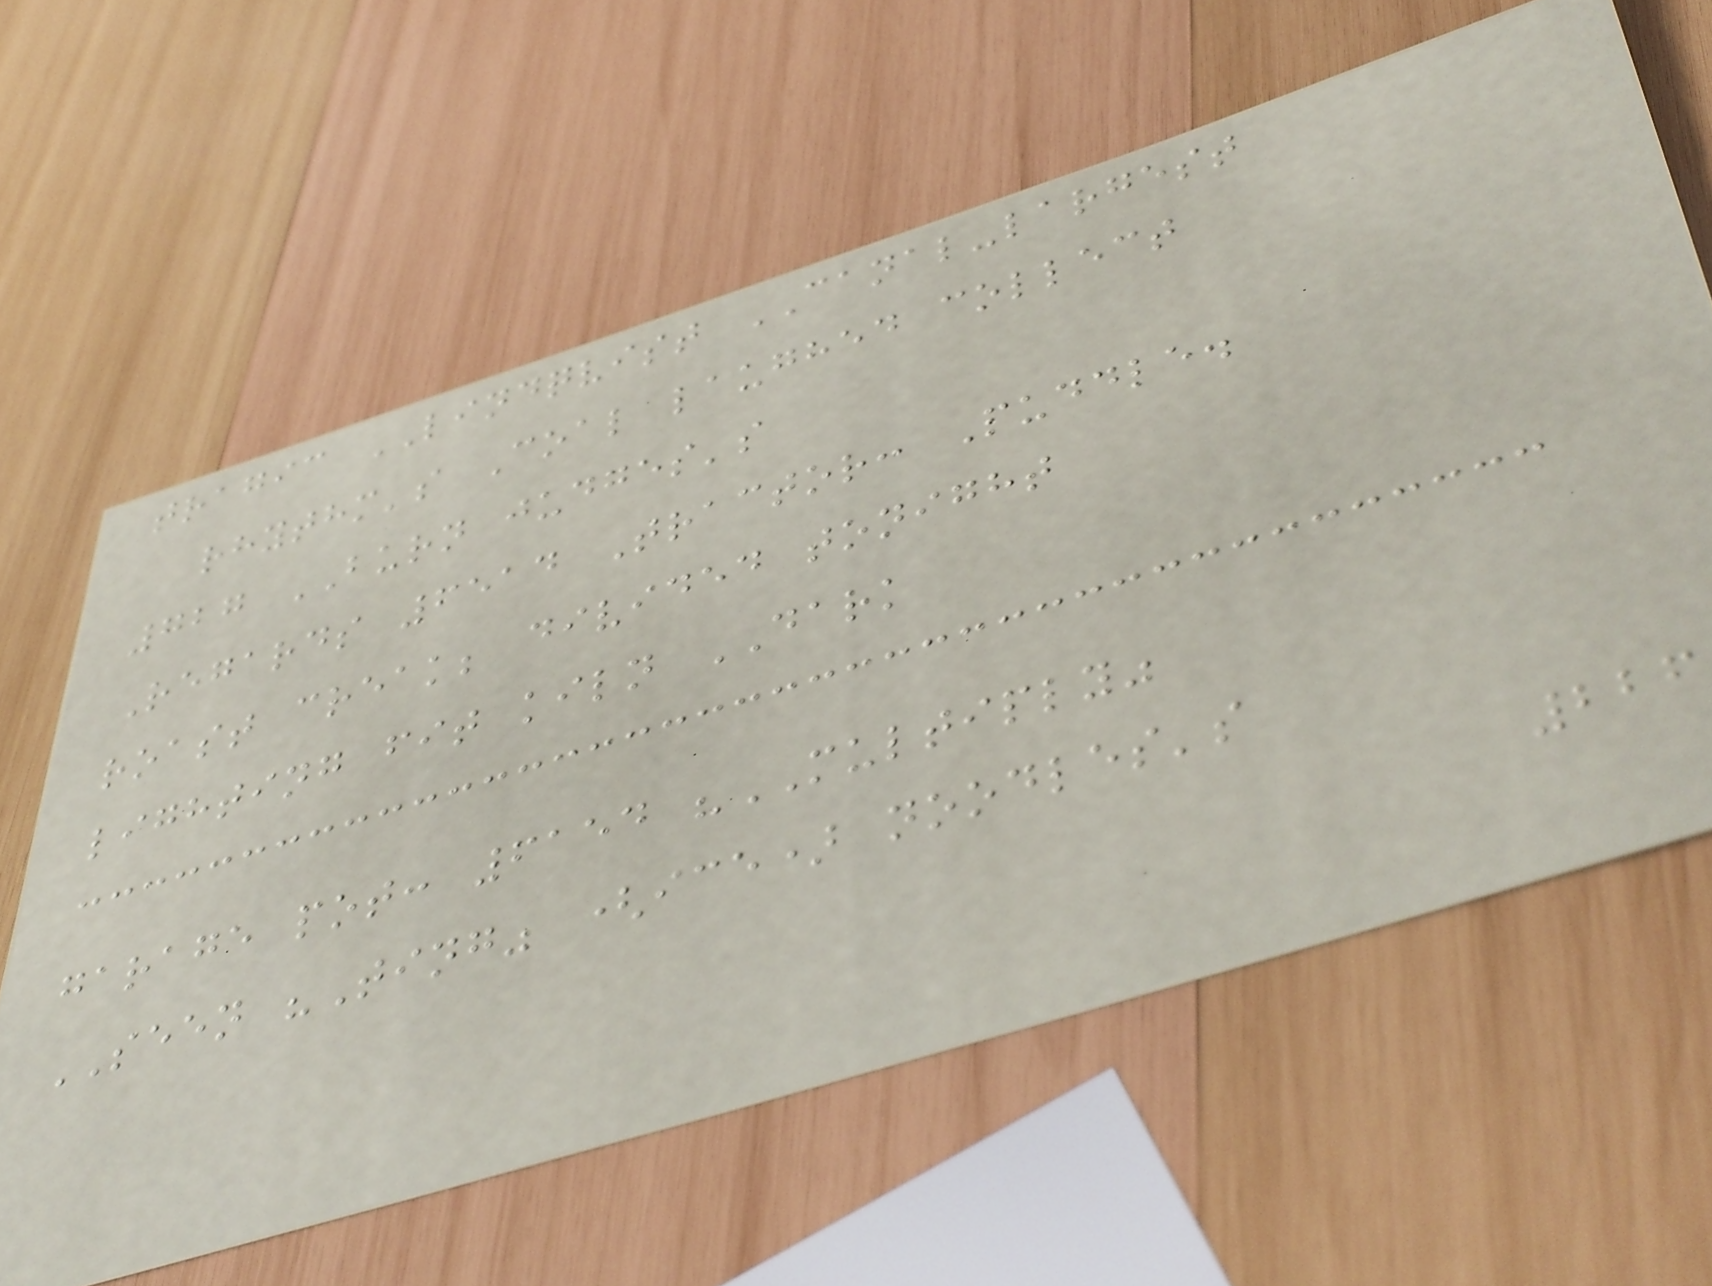tragic LINDQVIST CANAL-largest
rhythm's Coal laughed collect
727 BURN judges's
Regards 6514 Tractor: Puddle.
roast creak; divided tonight
lighting fit kiln DARK
garage pot: 6154 "MULTIPLY"
SEEN "Ting" (ice) noodles's
226
